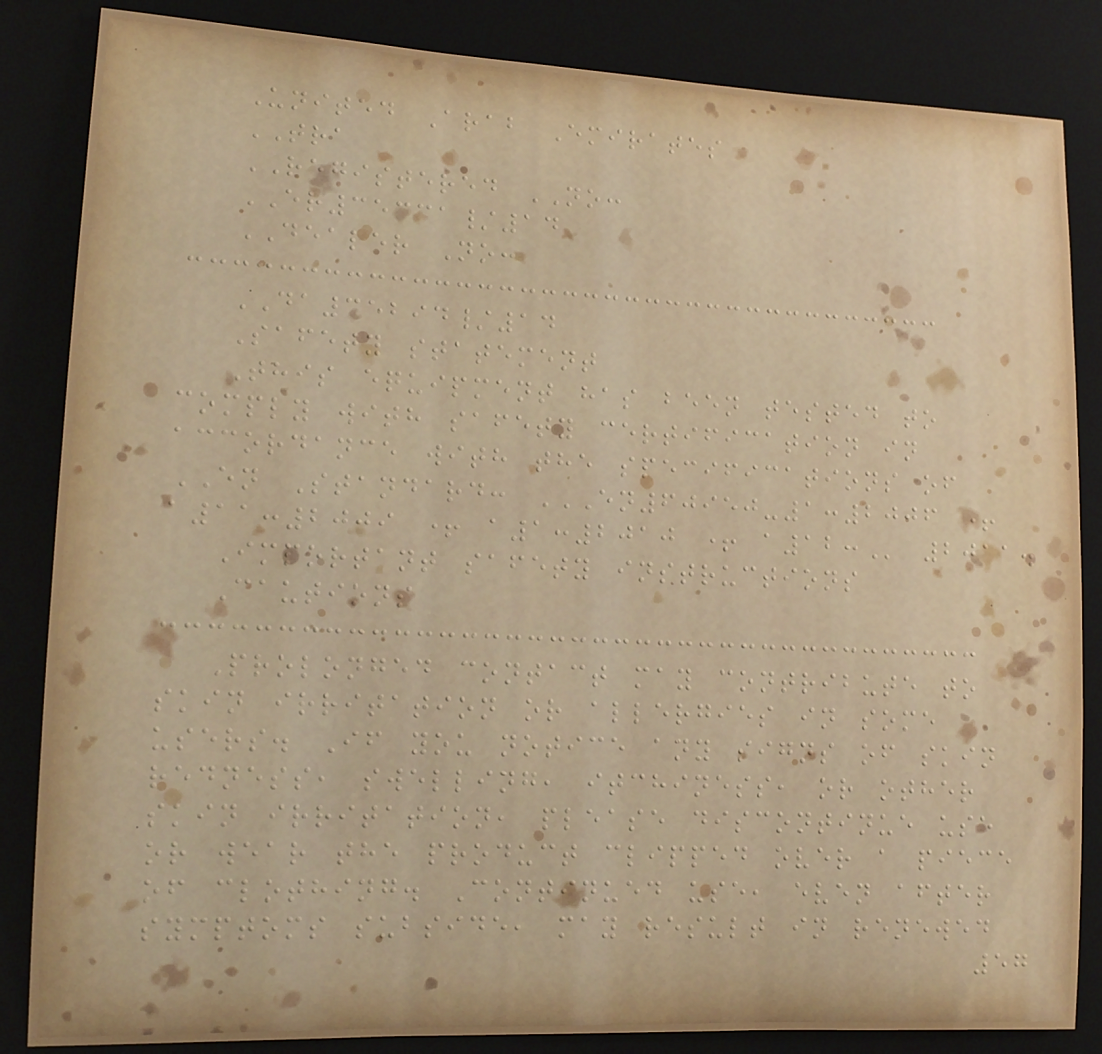United Arab Emirates
TRA
REGISTERED NO:
ER35331/14
DEALER No:
DA35294/14
Safety statement
This equipment has been tested to
comply with safety certification in
accordance with the specifications of
EN Standard: EN60950-1:2006 +
A11:2009 + A1:2010 + A12: 2011.
Important safety instructions
Cautions
Prolonged contact may contribute to
skin irritation or allergies in some
users. If you notice any signs of skin
redness, swelling, itchiness, or other
skin irritation, please discontinue use
or wear the product clipped over a piece
of clothing. Continued use, even after
symptoms subside, may result in renewed
57
